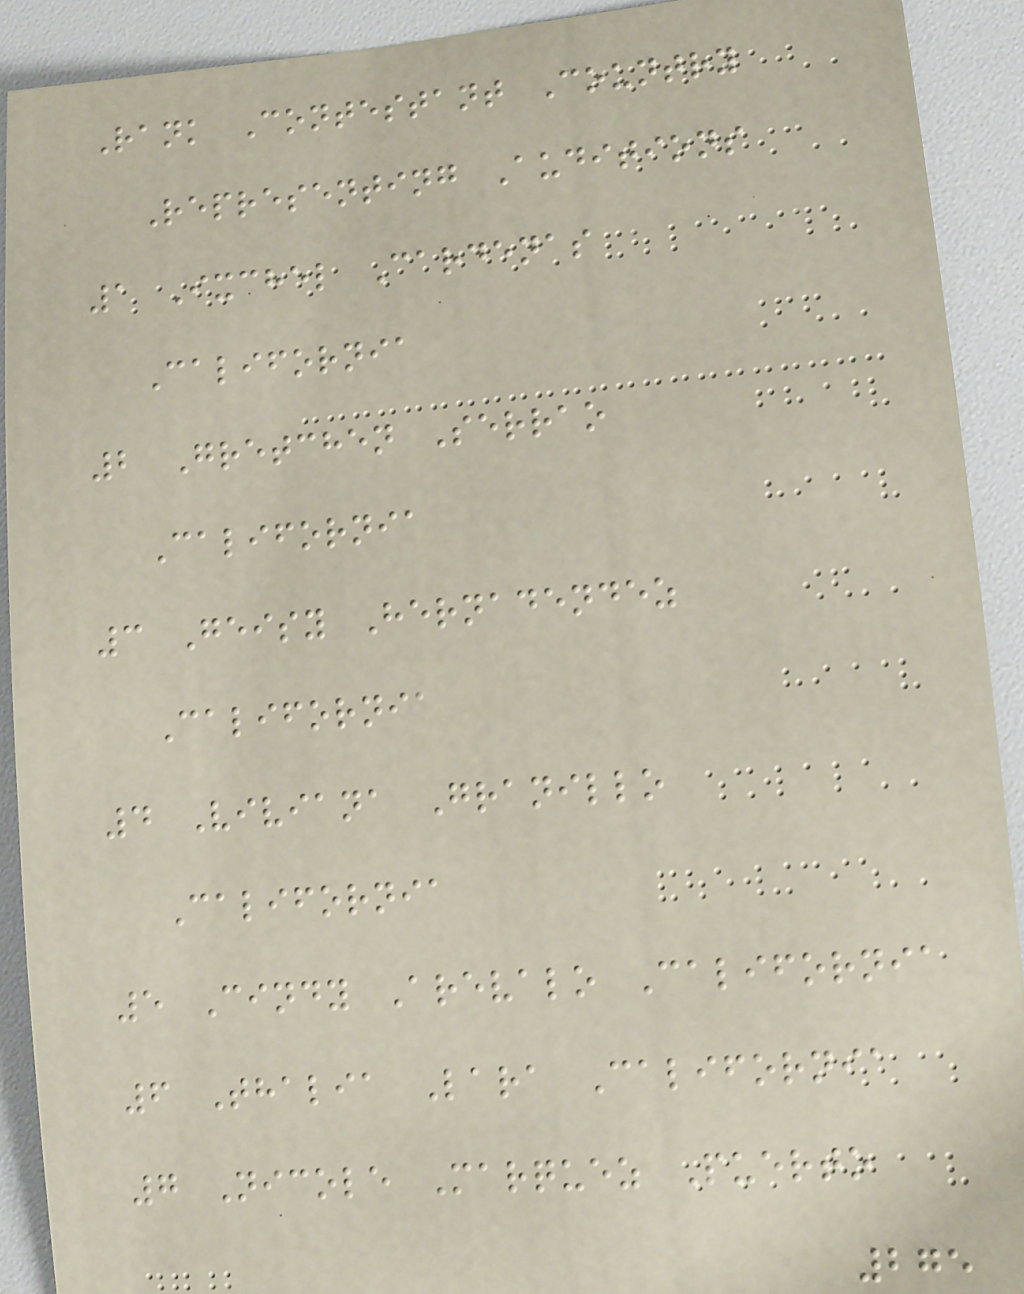Rank Contestant Country
Representing Auditions
1 Ixchel Cardenas
California
2 Gretchen Serrao
California
3 Geisy Hernadendez
California
4 Viviana Granillo
California
5 Cindy Arevalo California
6 Thalia Lara California
7 Nicole Marquez Puerto
275
